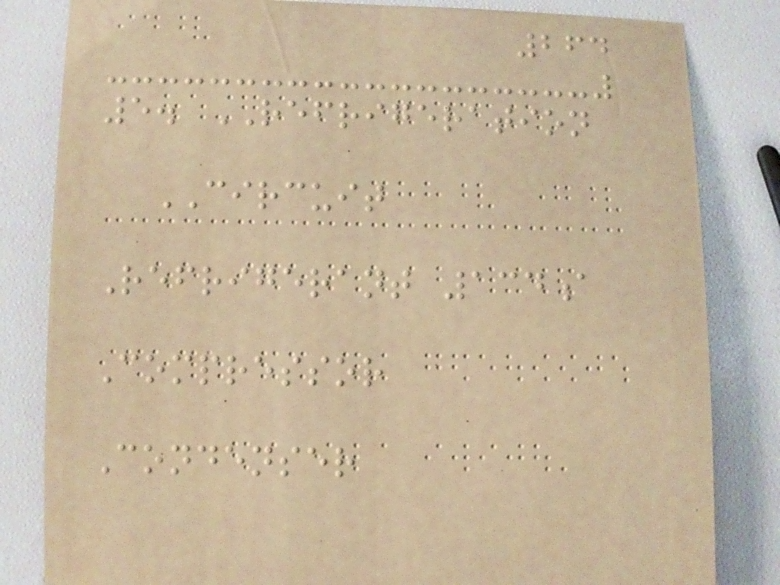264
5. REFRIGERATION
CIRCUIT
Refrigerant 134a
Compressor
Condenser
